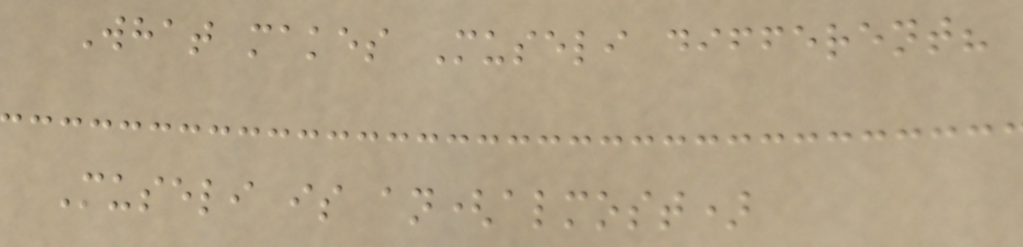What makes Museli different?
Museli is an(almost)
